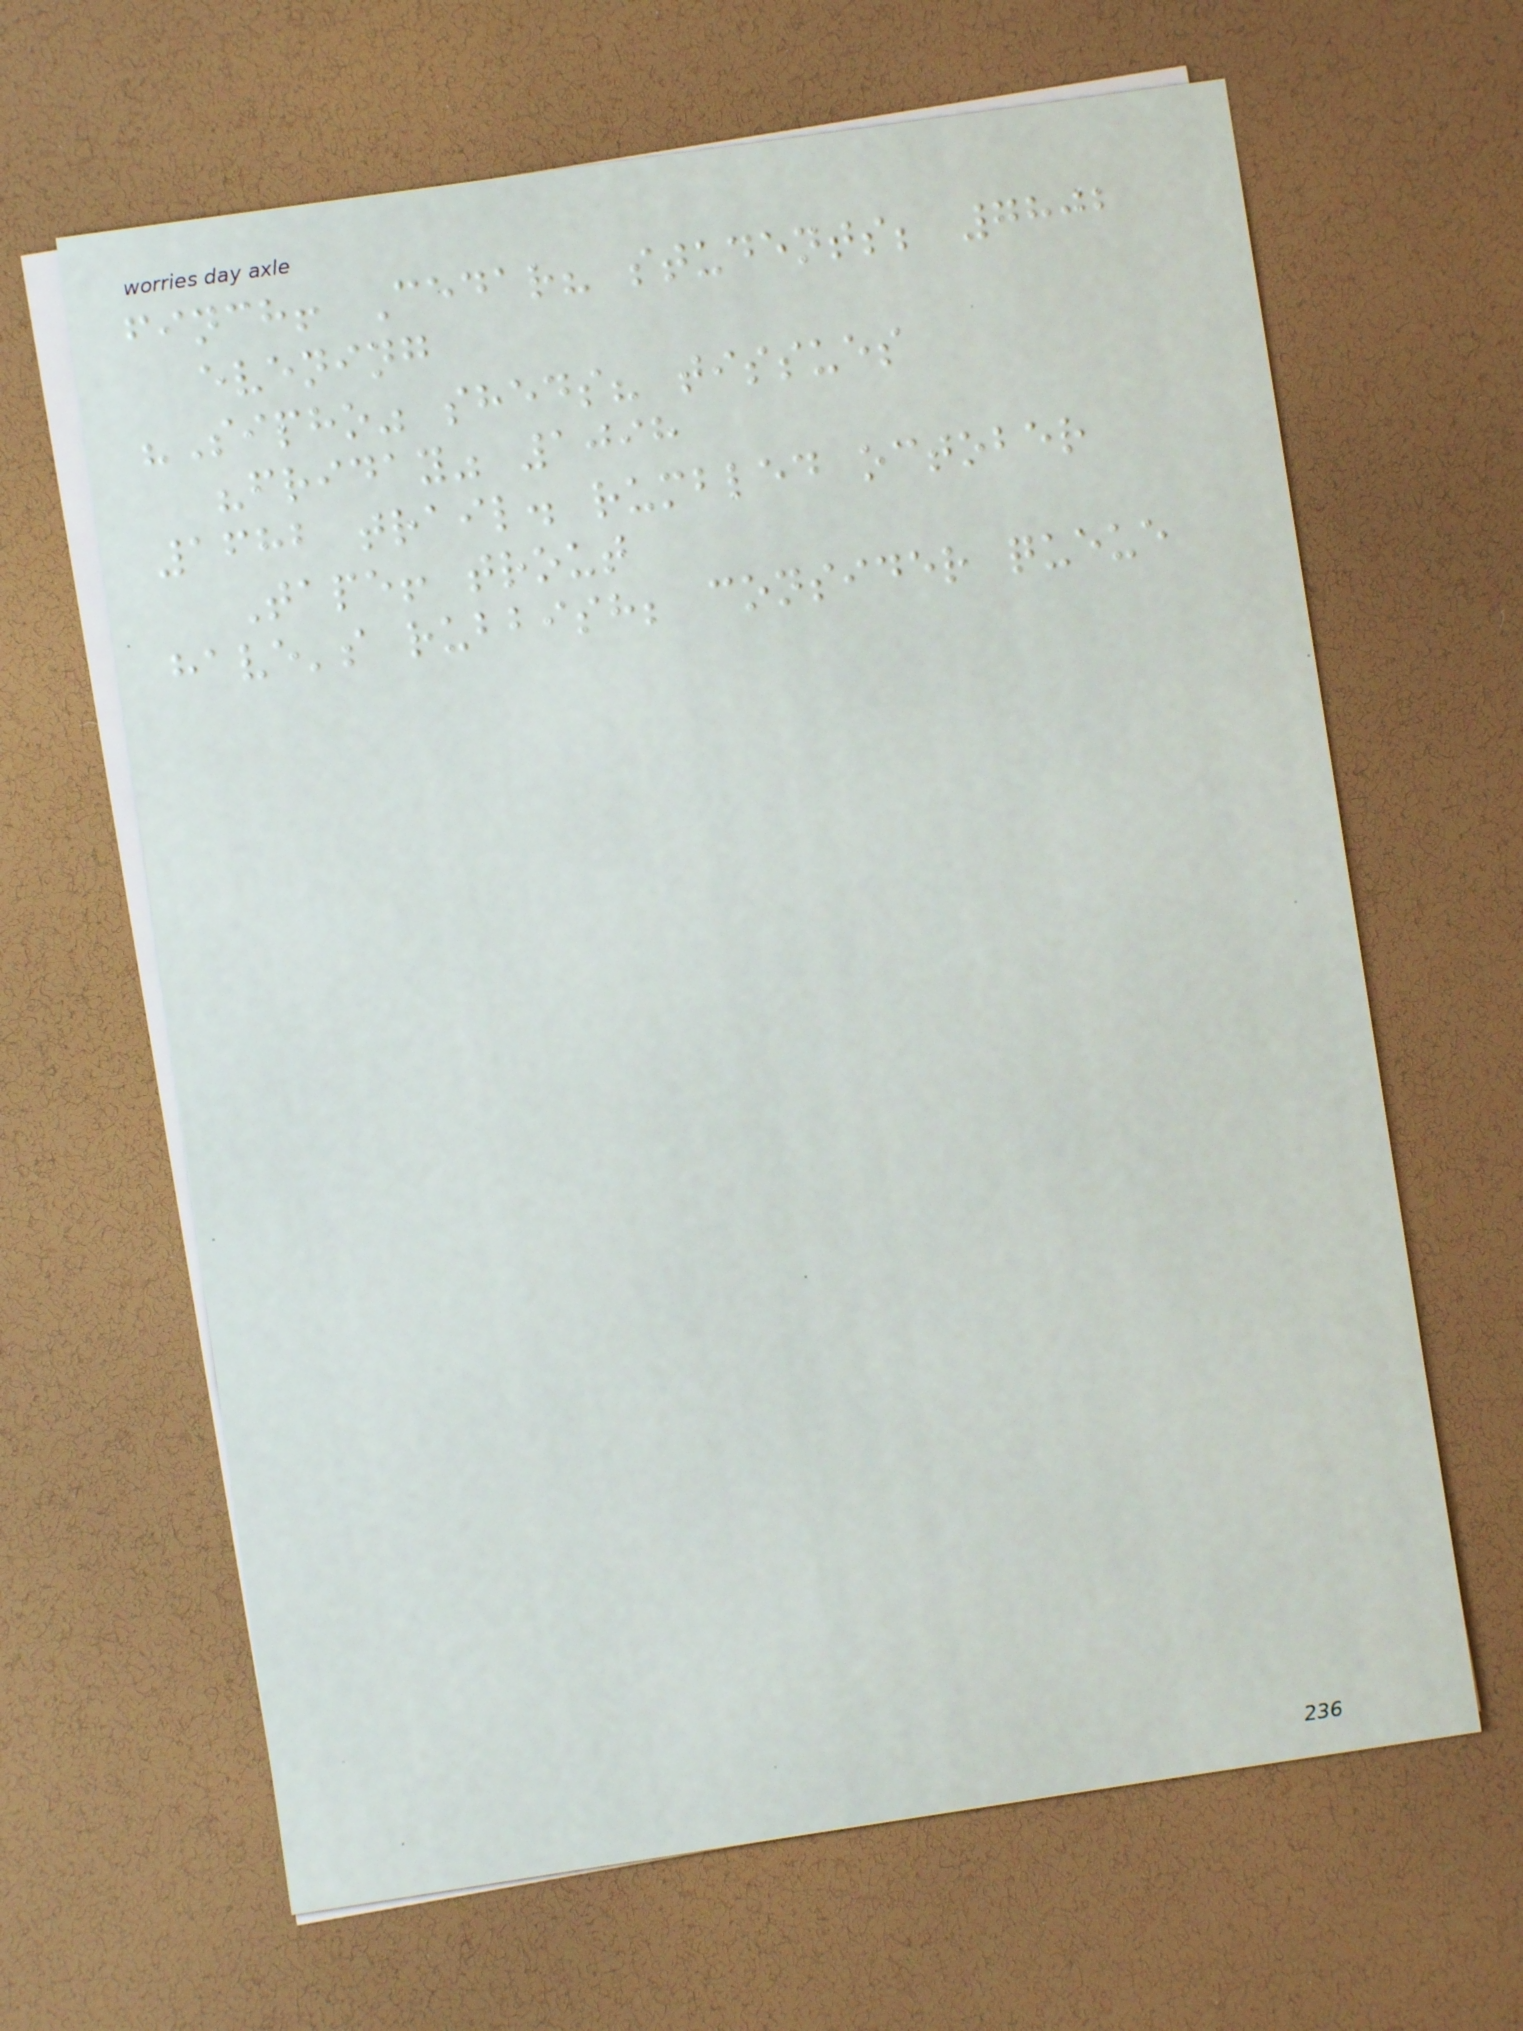finch! Cedar? students; 7802
evening
"Sipho" sheds? tissues
"friday" 1098
1682 trail. rumbled october
Tape! trout
have's rubbish; consider queue
